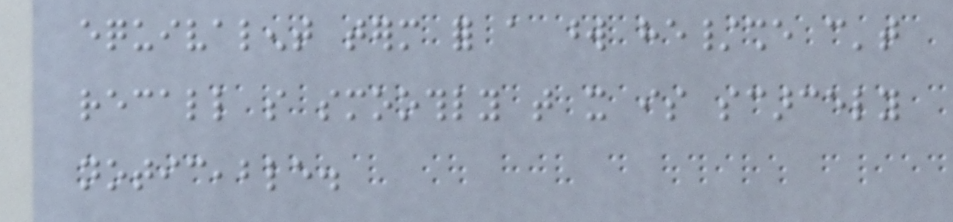equivalent term for a word he/she can't
recall so smoothly that it is scarcely
noticeable.
